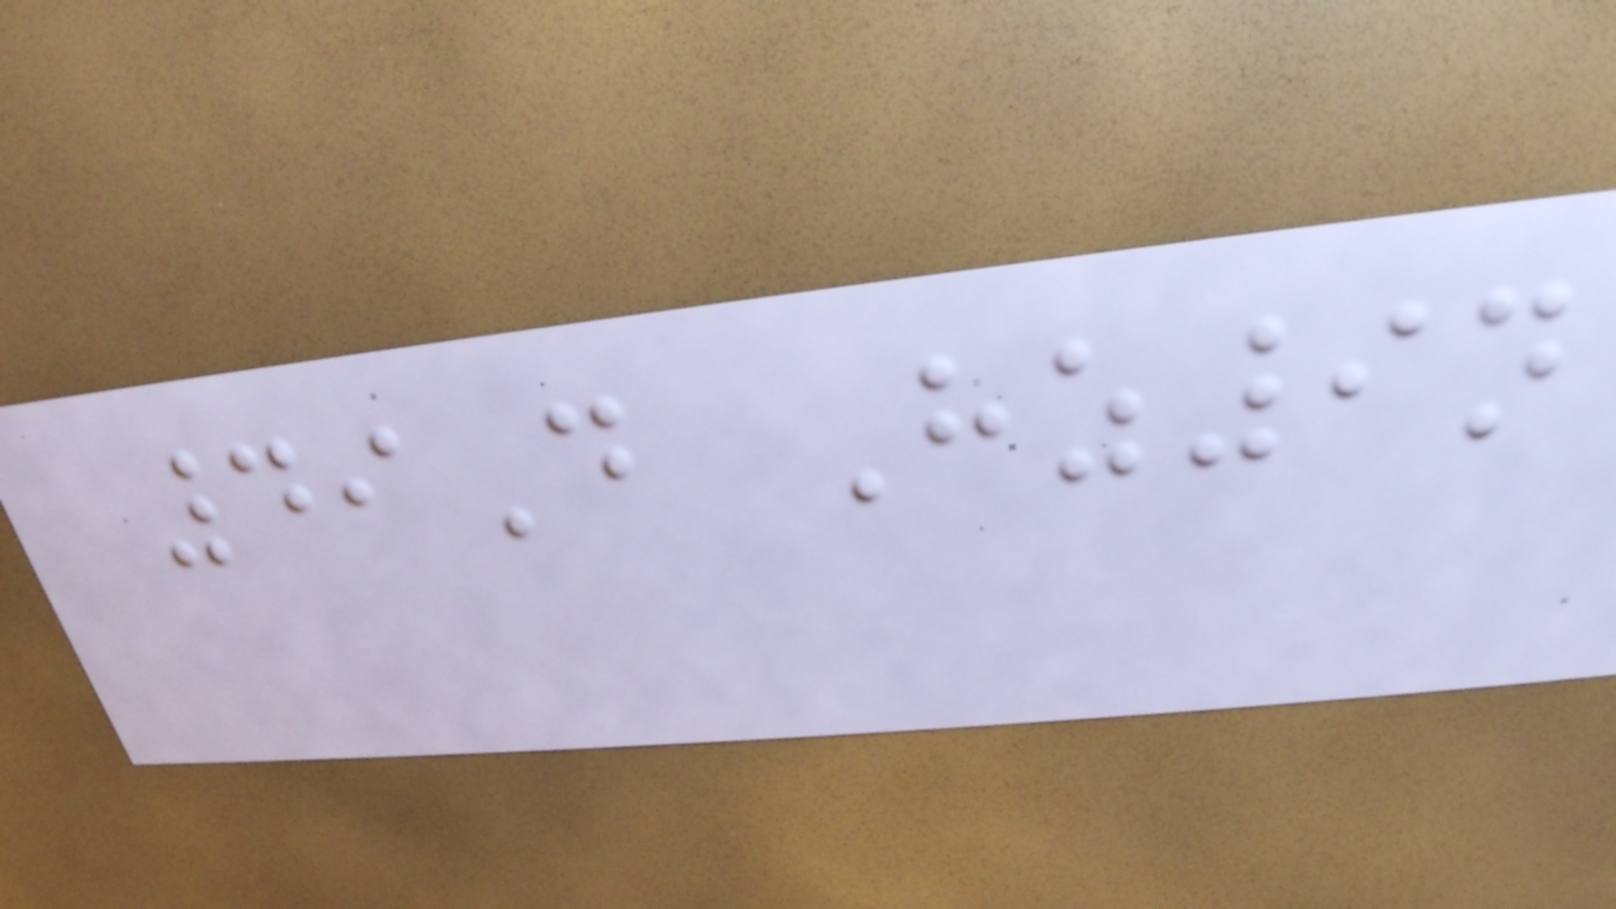49D Hz9n
